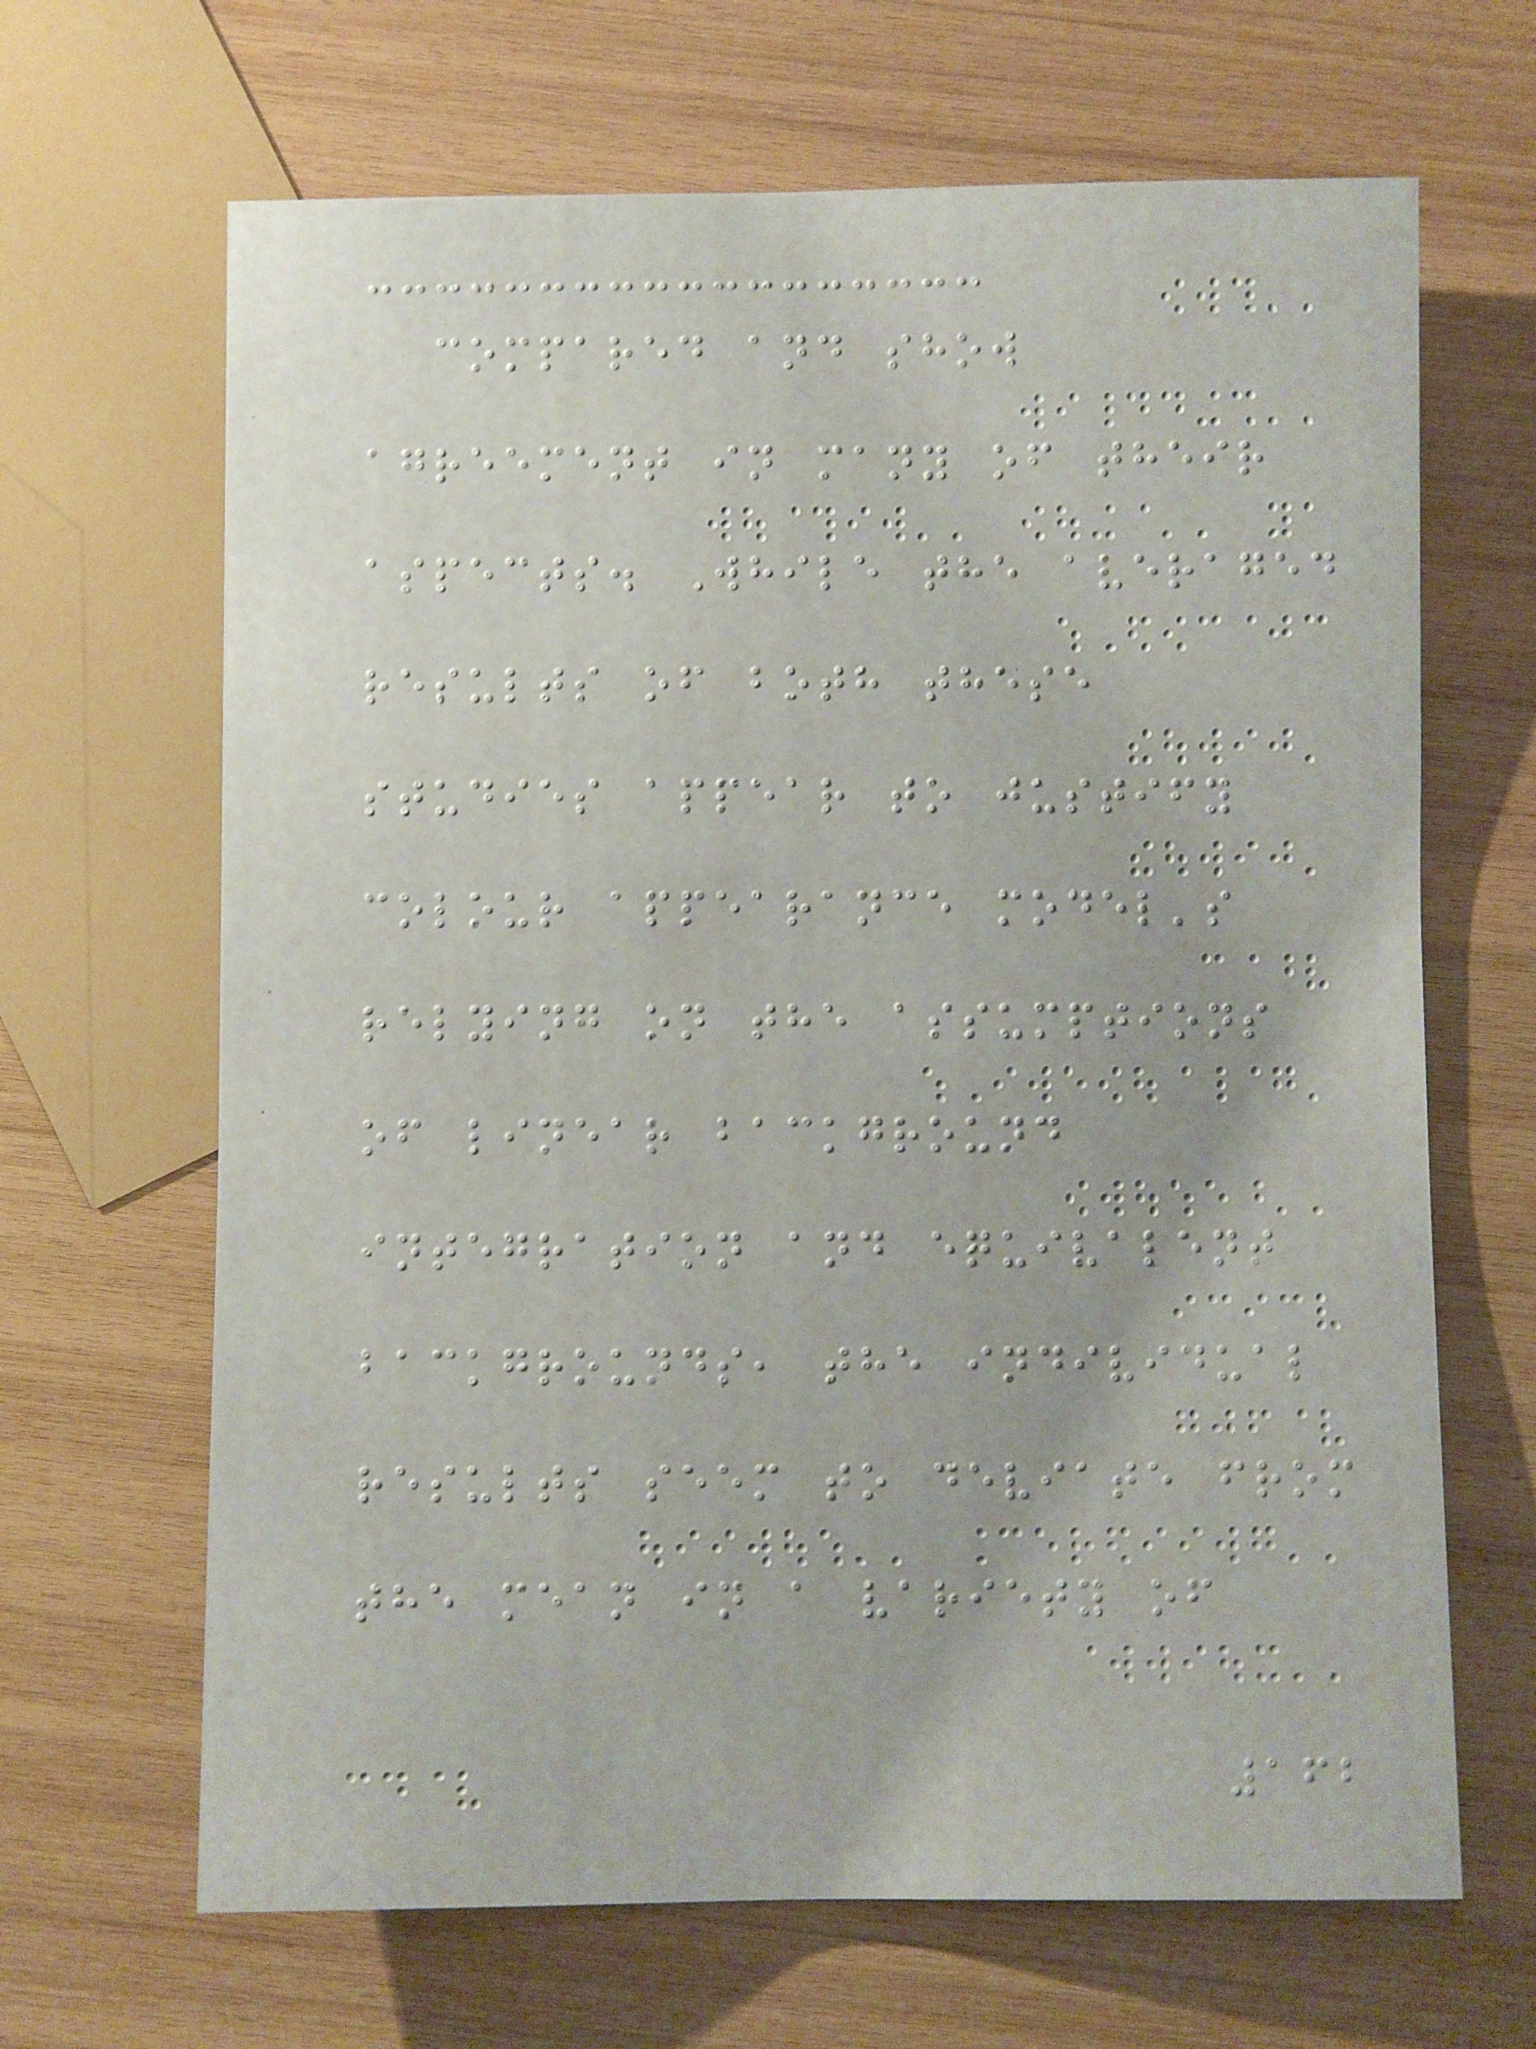compared and show
agreement in many of their
aspects. While the averaged
results of both these
studies appear to justify
colour appearance model's
relying on the assumptions
of linear background
integration and equivalent
backgrounds, the individual
results seem to deviate from
the mean in a variety of
162
